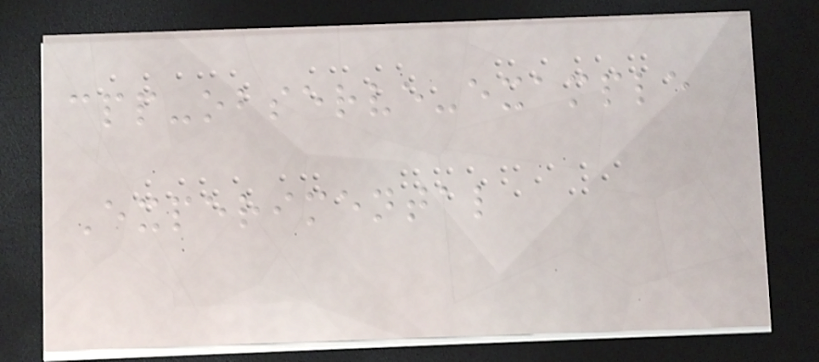cpp-observe-example
Experimental
